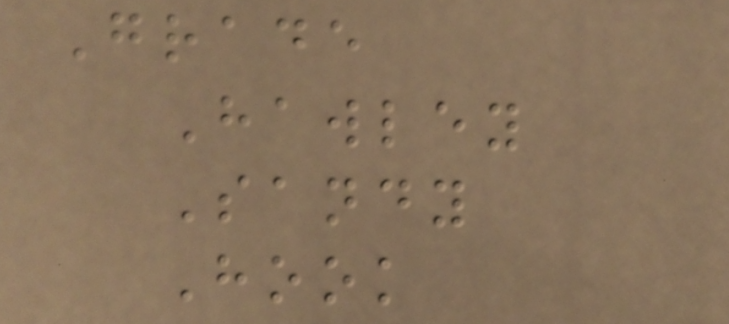Grade
Hawley
Sandy
Hook
